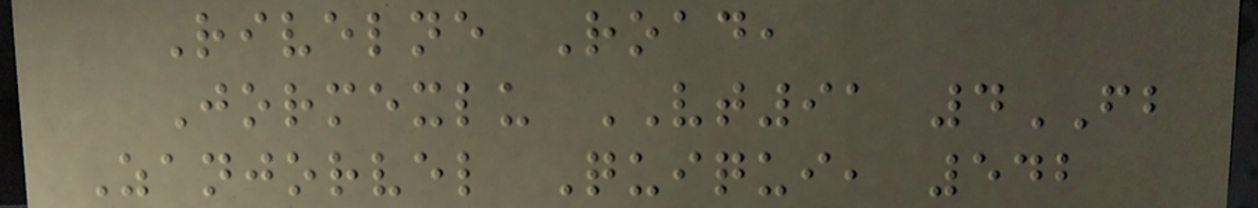Rivelne Road,
Jormexlu VT91 4FB
Zanjorvel Quiqui, 542
